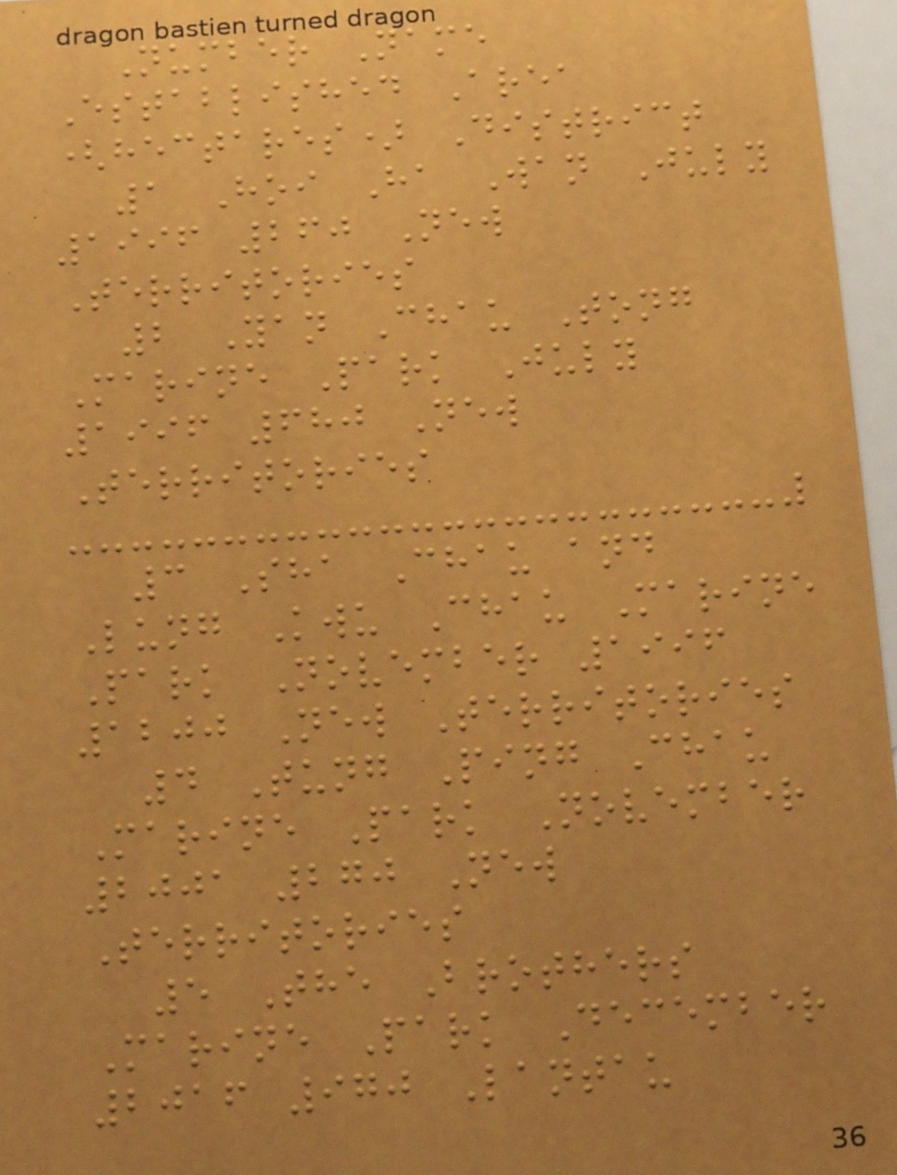Number Name
Established Area
(hectares) District
1 Hoi Ha Wan July
1996 260 New
Territories
2 Yan Chau Tong
Marine Park July
1996 680 New
Territories
3 Sha Chau and
Lung Kwu Chau Marine
Park November 1996
1200 New Territories
4 Tung Ping Chau
Marine Park November
2001 270 New
Territories
5 The Brothers
Marine Park December
2016 970 Lantau
